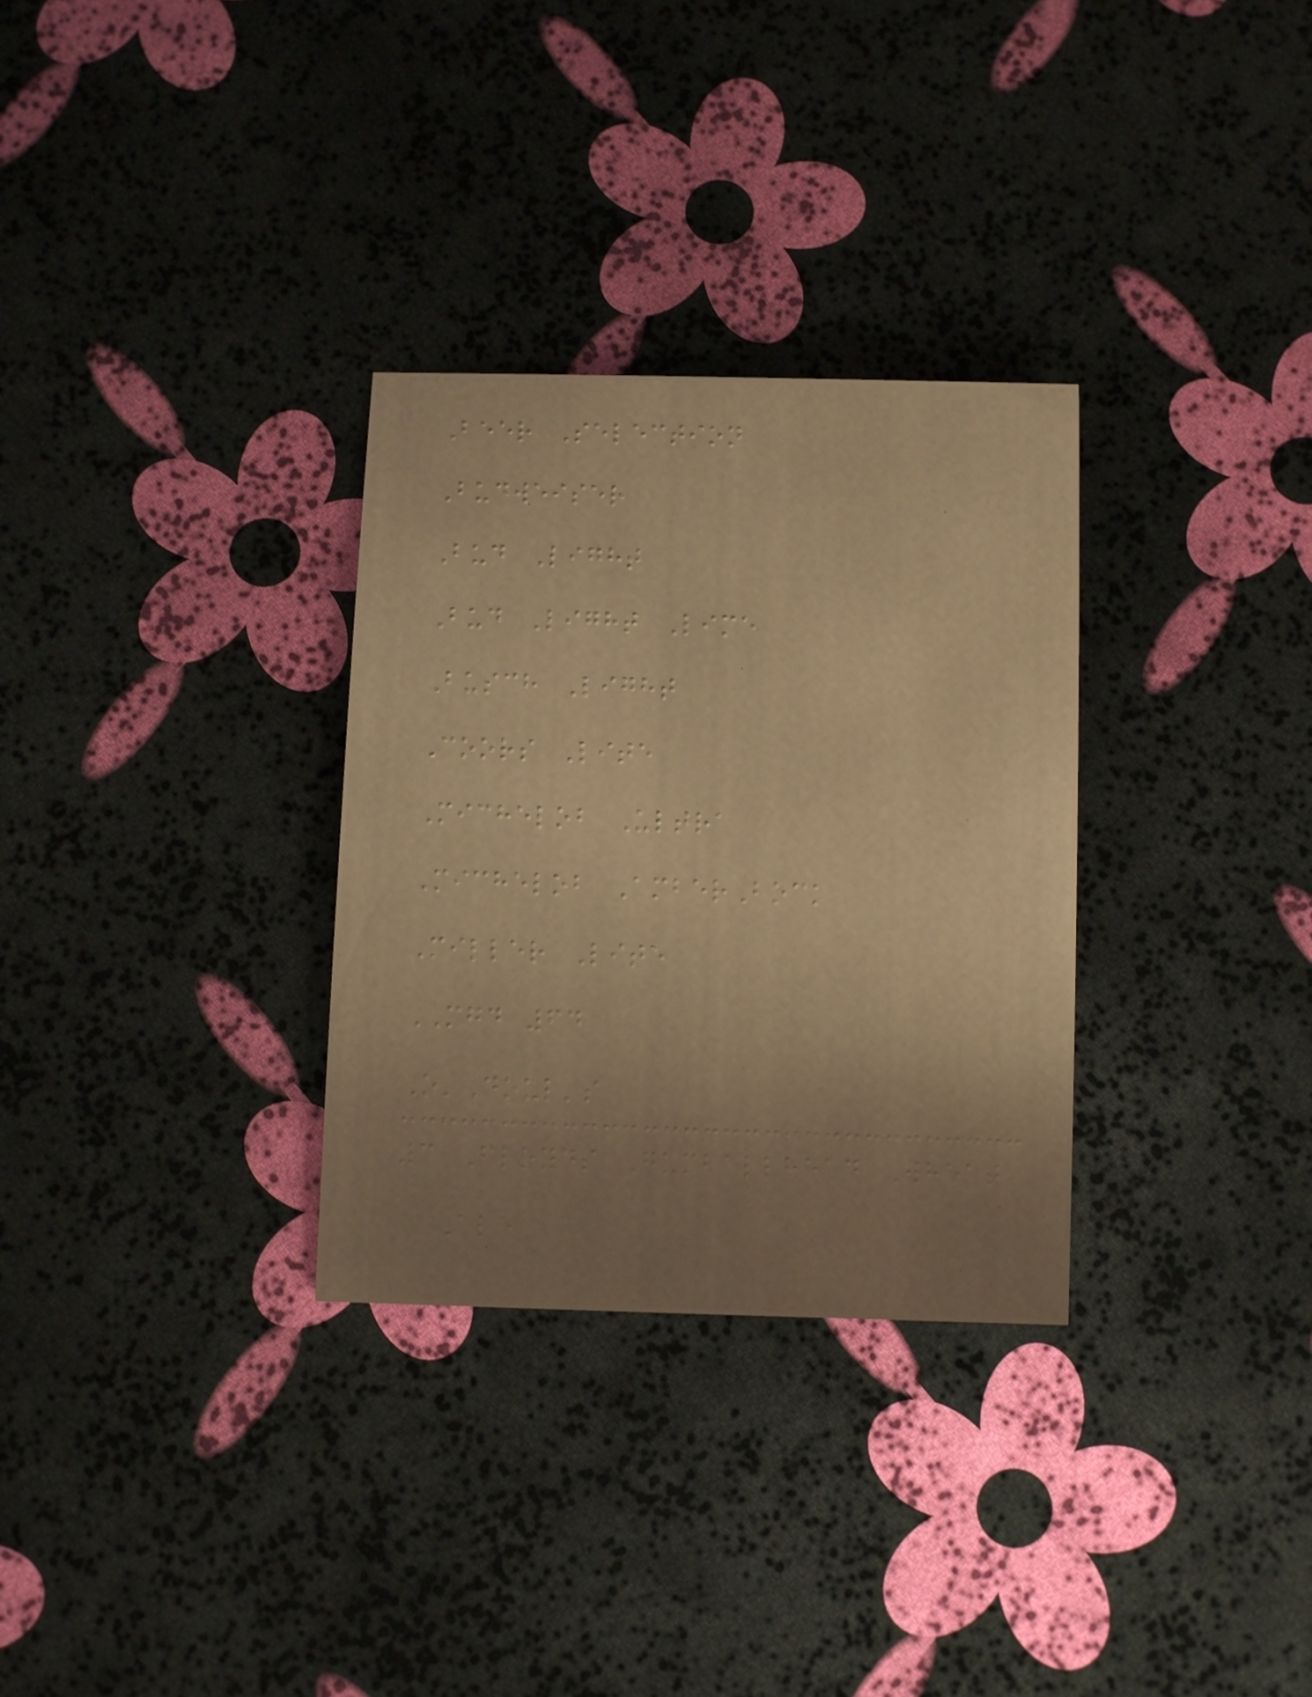Beer Selection
Budweiser
Bud Light
Bud Light Lime
Busch Light
Coors Lite
Michelob Ultra
Michelob AmberBock
Miller Lite
MGD 64
O'Doul's
3 Floyds Gumballhead Wheat
Ale
